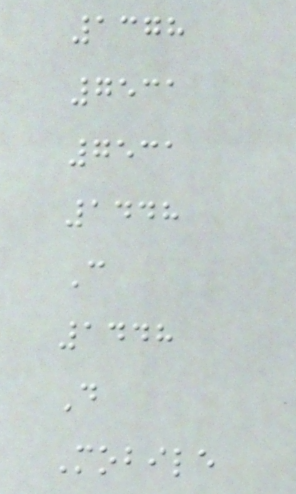1378
7531
7531
1448
C
1448
D
Mobile
